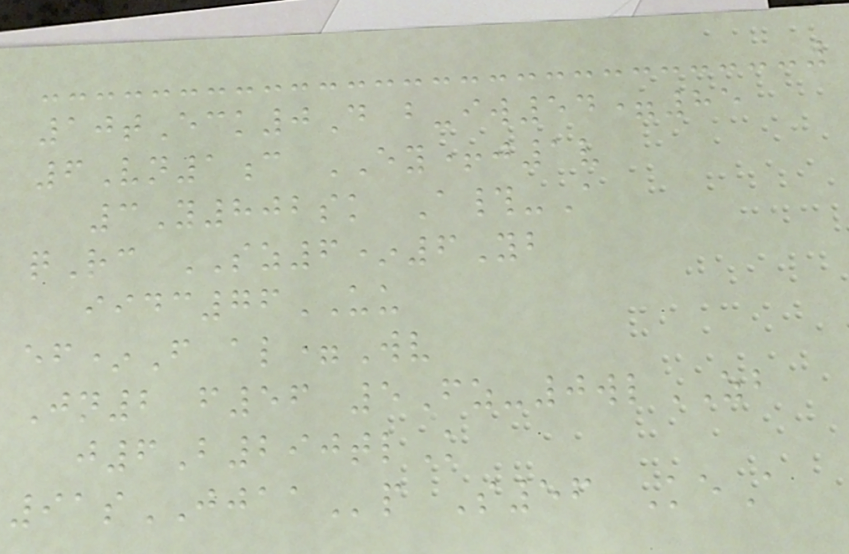10tEck0D b-iw54=85
6Vn1c EY+j1v
3Y802sk A#-A
qRc SZ6*6Yb
iidc76UU
ef*F al=Wv
Jn2 f56 5Fz-0wlZB
j6B290tlK
91sJJAAp S56 KeA
